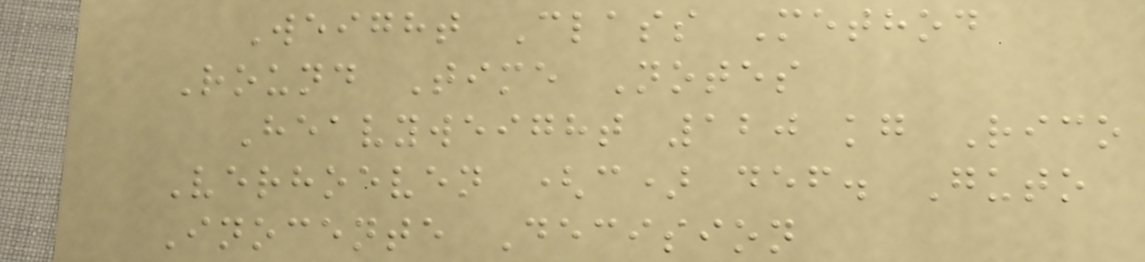Weight Class Method
Round Time Notes
Heavyweight 120 kg Rico
Verhoeven (c) def. Guto
Inocente Decision
